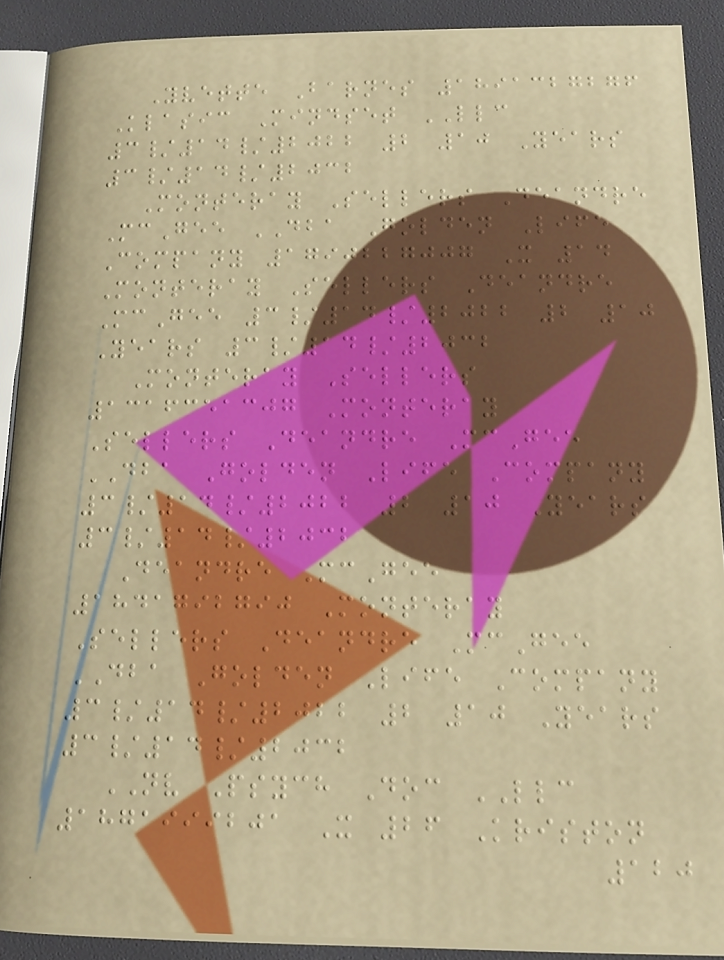Yvette Barnes 1891327276
Klasic Mindset LLC
3/14/2022 2 10 Years
3/14/2032
Monteray Sellers Deandre
McGee DBA Golden Life
Company 1790227007 X 14
Monteray Sellers Deandre
McGee 3/14/2022 2 10
Years 3/14/2032
Monteray Sellers
1316351307 Monteray
Sellers Deandre McGee
DBA Golden Life Company
3/14/2022 2 10 Years
3/14/2032
Deandre McGee
1841792790 Monteray
Sellers Deandre McGee
DBA Golden Life Company
3/14/2022 2 10 Years
3/14/2032
NV Psych Doc LLC
1871999201 X 26 Kriston
120
